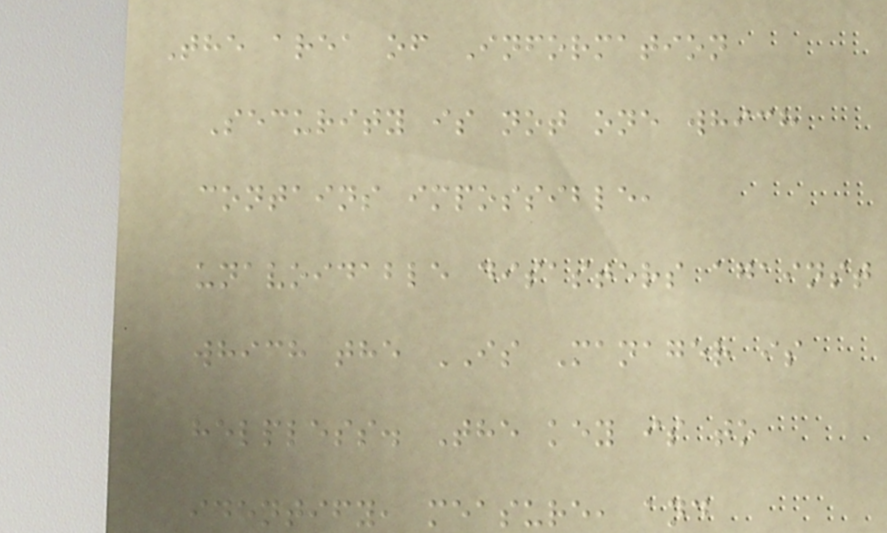The area of Information
Security is not one which
contains impossible,
unavoidable disasters against
which the IS Manager is
helpless. The key is to
identify, measure, and
